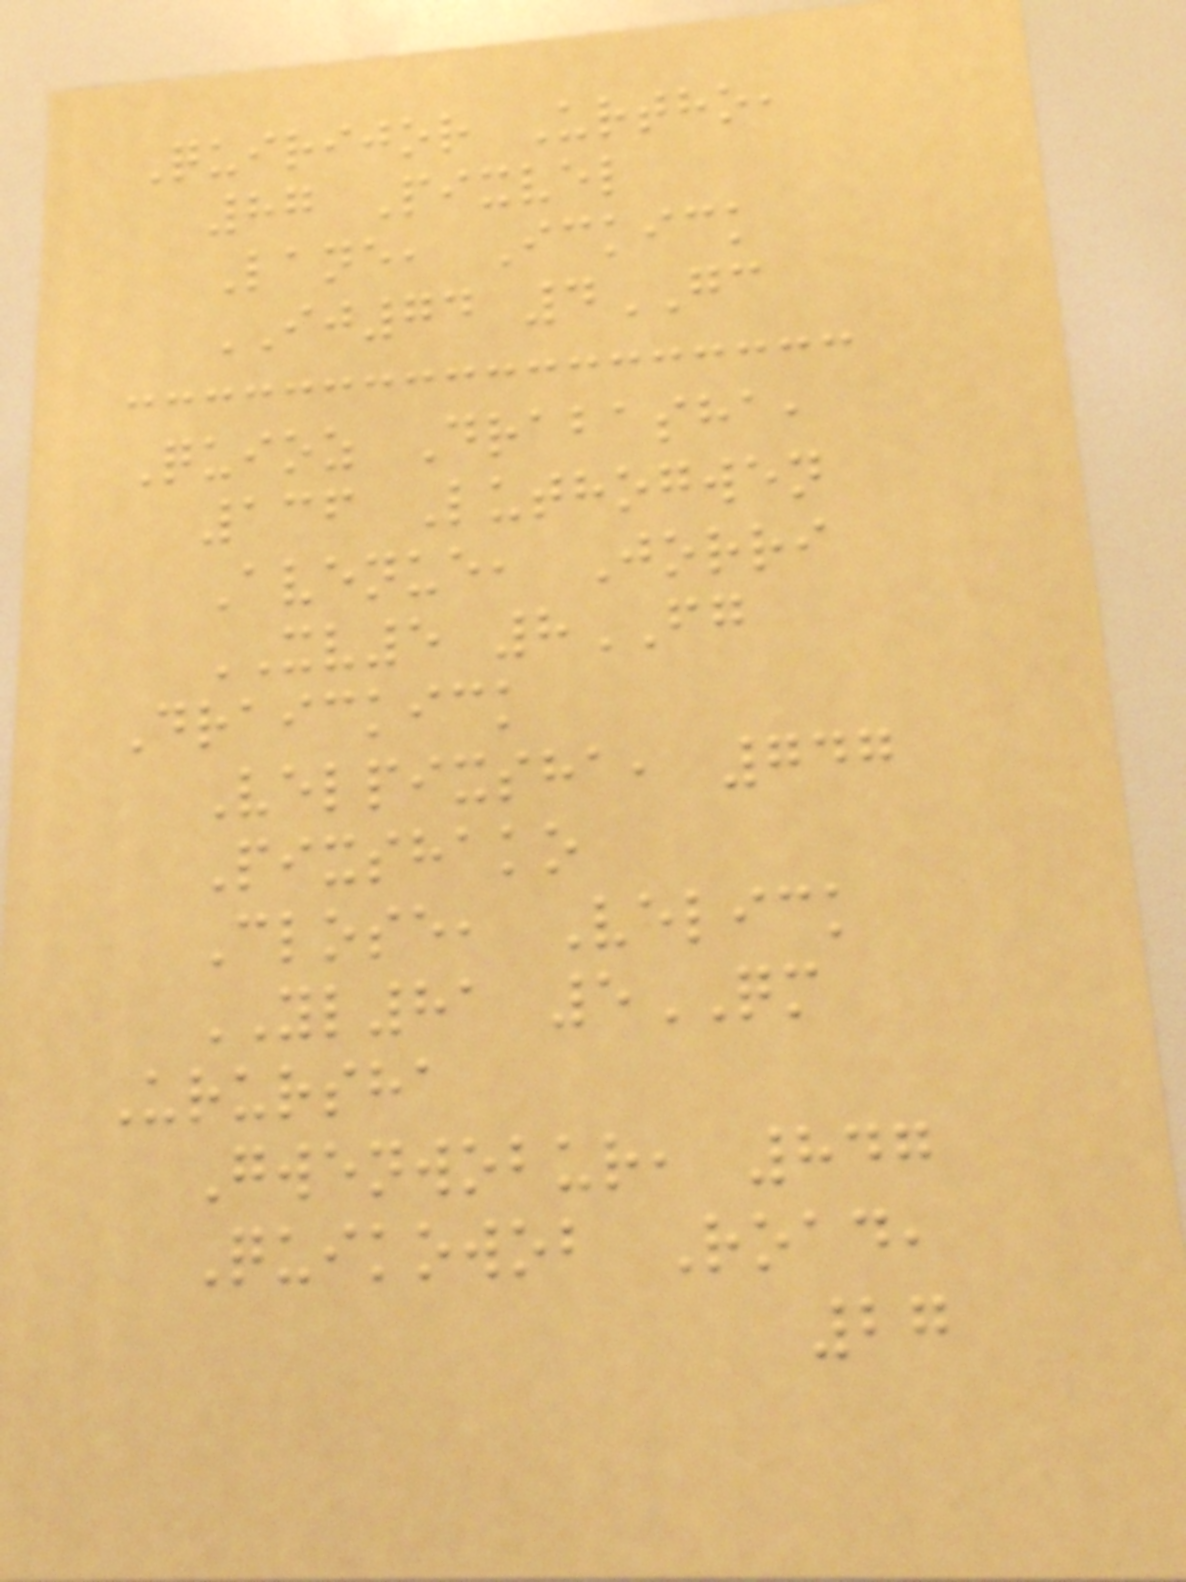Quirijor Urtho,
87 Pixvel
Lane, Ickick
IJ74 4GC
Quioz Drabasha,
136 Luthogwen
Avenue, Jorri
XV5 8FG
Draickick
Velpixsha, 747
Pixshako
Close, Velick
YL81 5QM
Urursha
Gwenwobur, 847
Quikowob Road,
27
